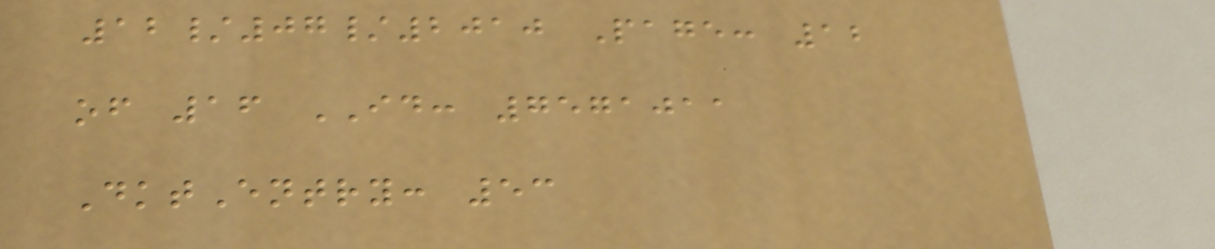12/07/2010 Page: 12
of 16 ID: 7571011
DktEntry: 53
